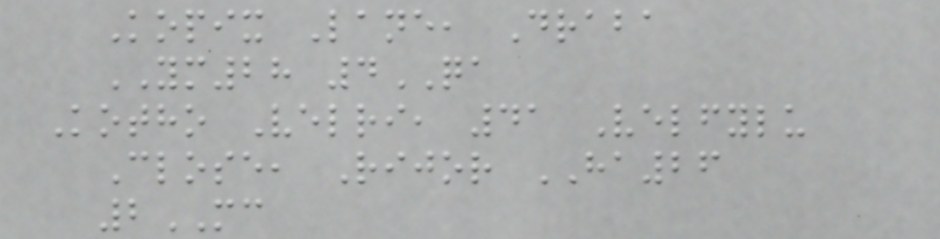Kopix Lane, Draba
YM28 4QA
Kotho Velri, 41 Velfylu
Close, Rijor HA26
2MC
